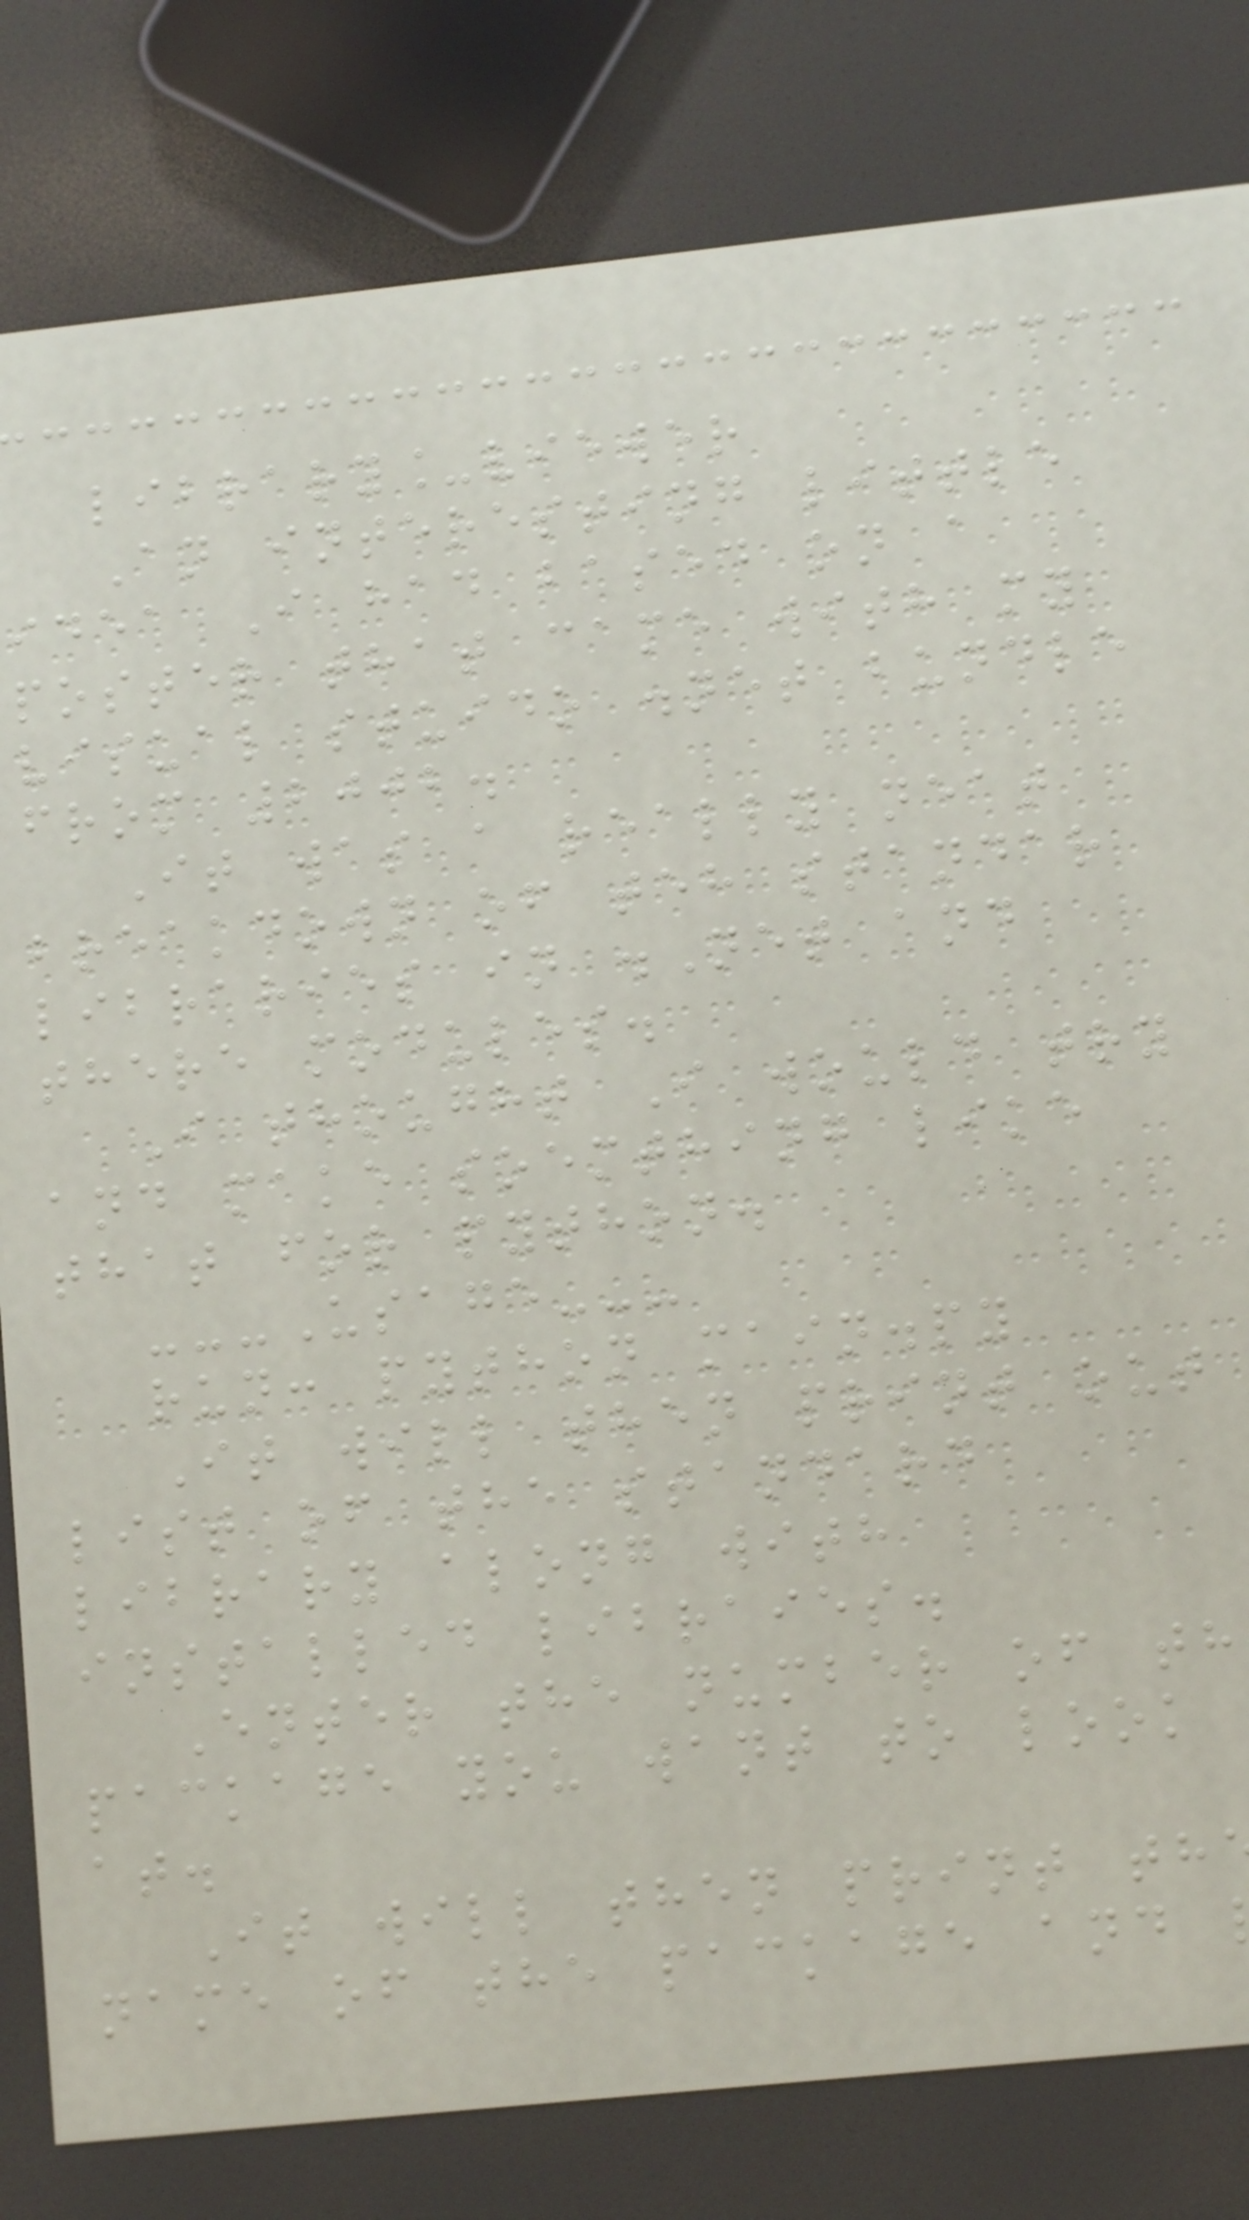library_viewer
An interesting little
idea I had based on a
poster that came with my
visual stuido .net bundle
from 2002.
It was a really neat
breakdown of teh standar
libraries in .Net and
there modules.
I thought I would try
and make soemthing like
that for python.
---Usage---
run: python main.py
It will then print out
list of the standard
library along with
installed libraies.
Enter the number of th
package you want to look
at.
It will then print th
name of the package and
